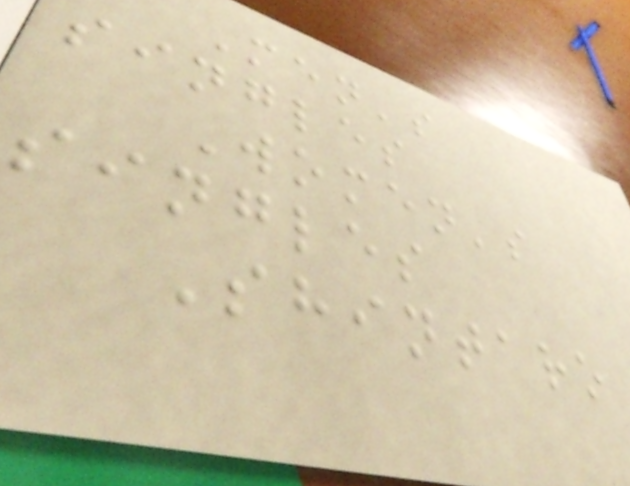Men's
singles
Women's
singles
Shintaro
